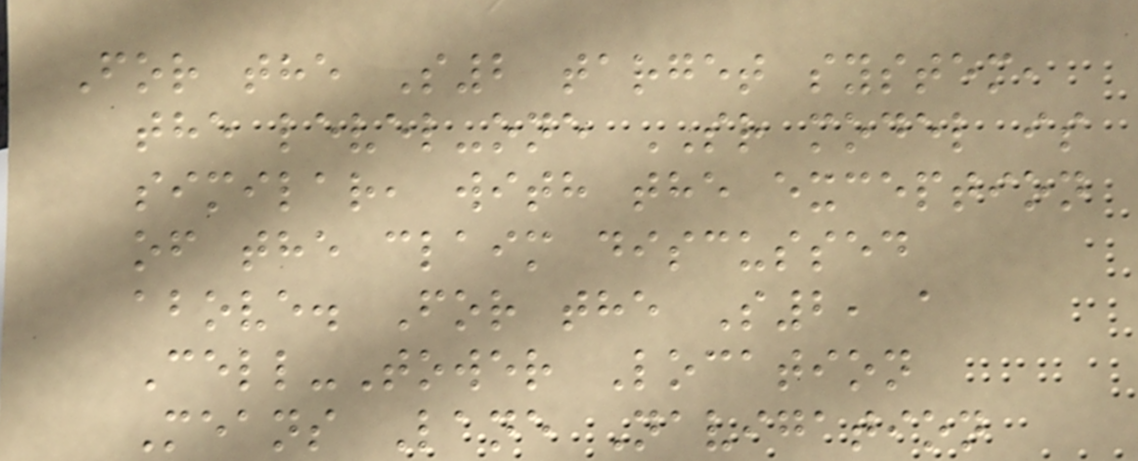For the S2 target system,
the level-one SR model is
similar, with the exception
of the claim discussed
above. For the S2, a
Cell-Tower Location
Means Lane Navigation
